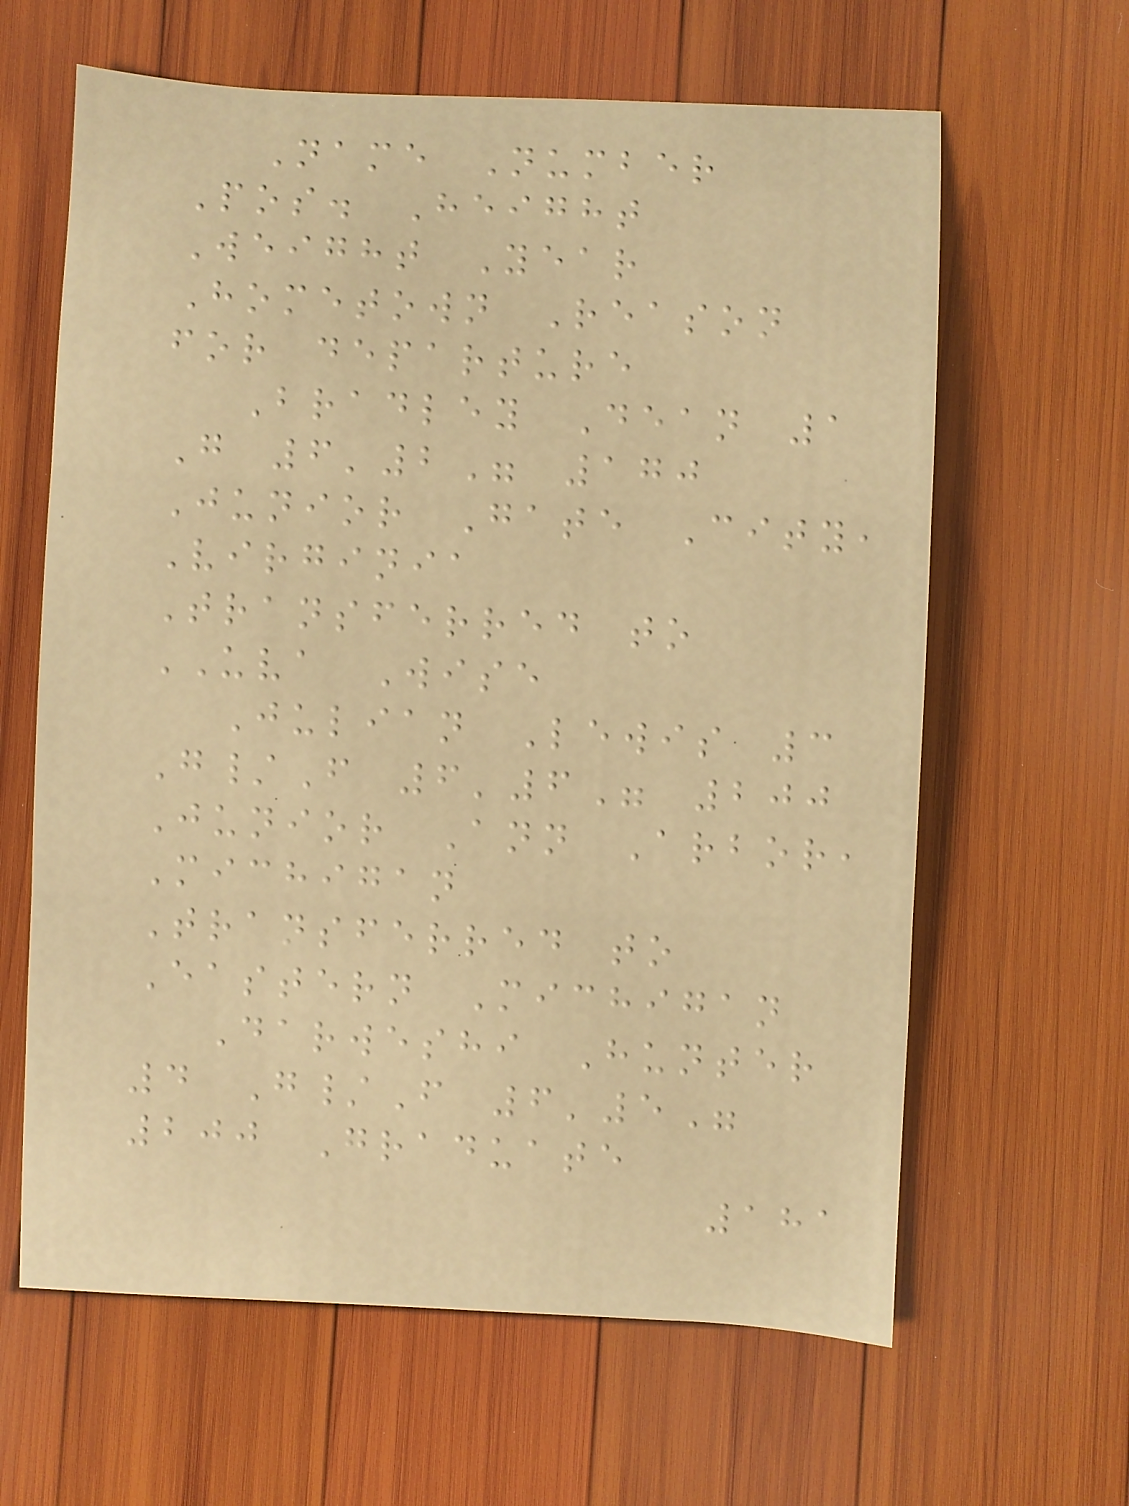Name Number
Pos. Height
Weight Year
Hometown Reason
for departure
Bradley Dean 1
G 6'2" 170
Junior Gate City,
Virginia
Transferred to
UVA Wise
Julian Lewis 3
G/F 6'6" 200
Junior Ann Arbor,
Michigan
Transferred to
Eastern Michigan
Darweshi Hunter
4 G/F 6'5"
200 Graduate
181
